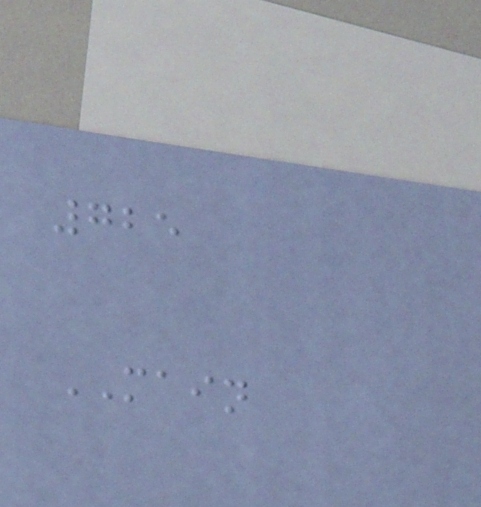725
MAIN
